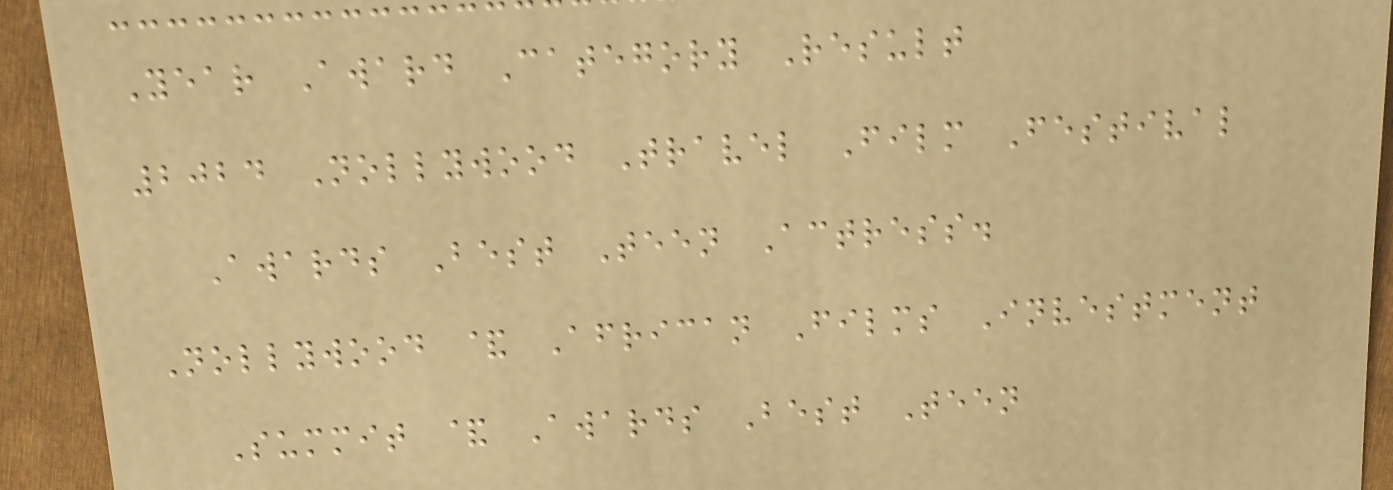Year Award Category Result
2024 Nollywood Travel Film Festival
Awards Best Teen Actress.
Nollywood & African Films Investment
Summit & Awards Best Teen
